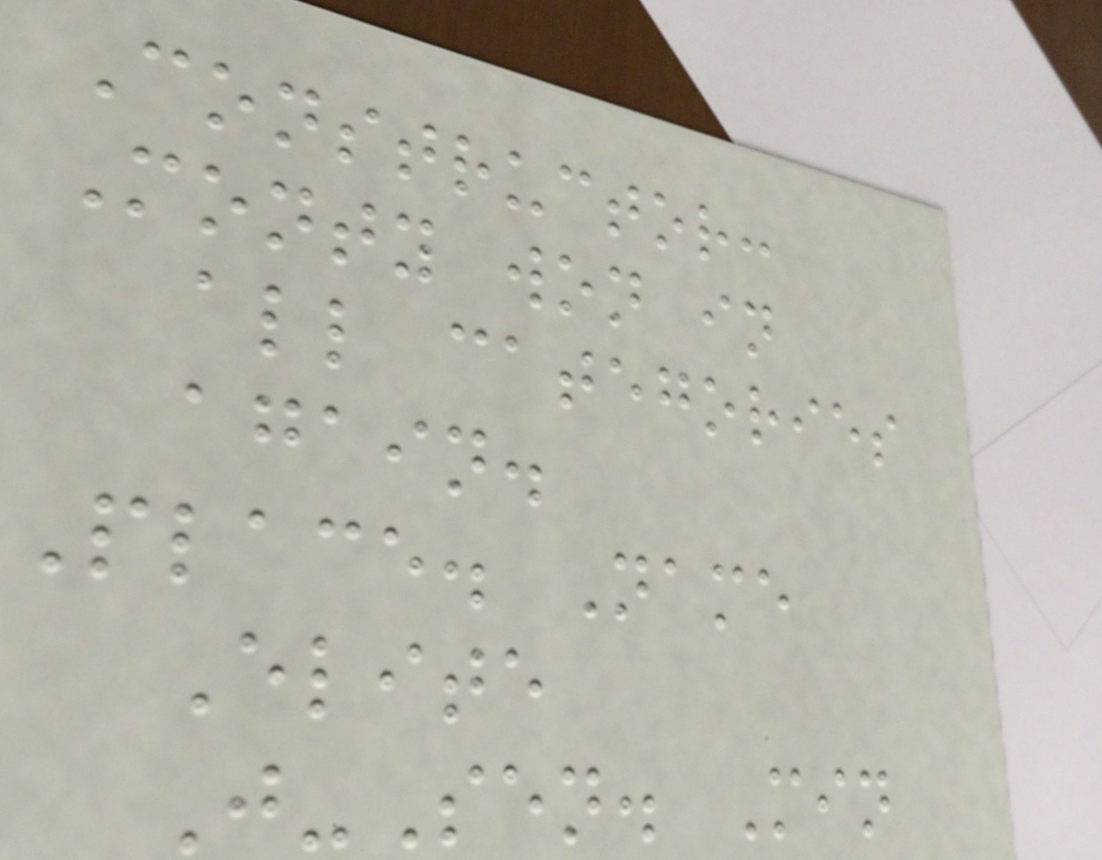Constructor:
Monty won in
all categories
again.
Place. Name
Elite
J-Sen. Min
